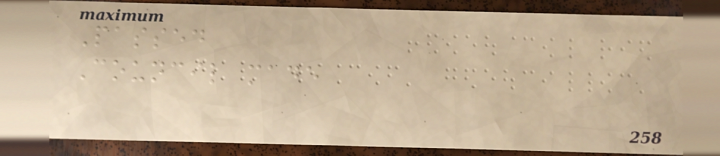Passed
Council made
